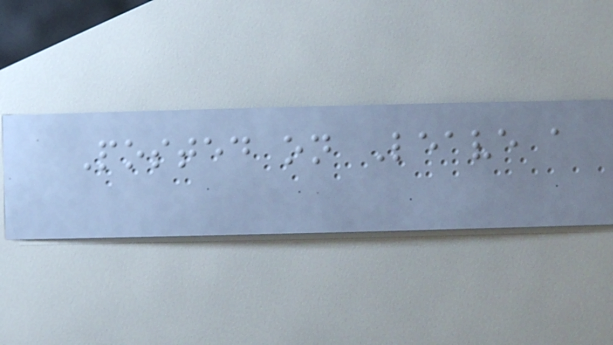Posted on Leave a
